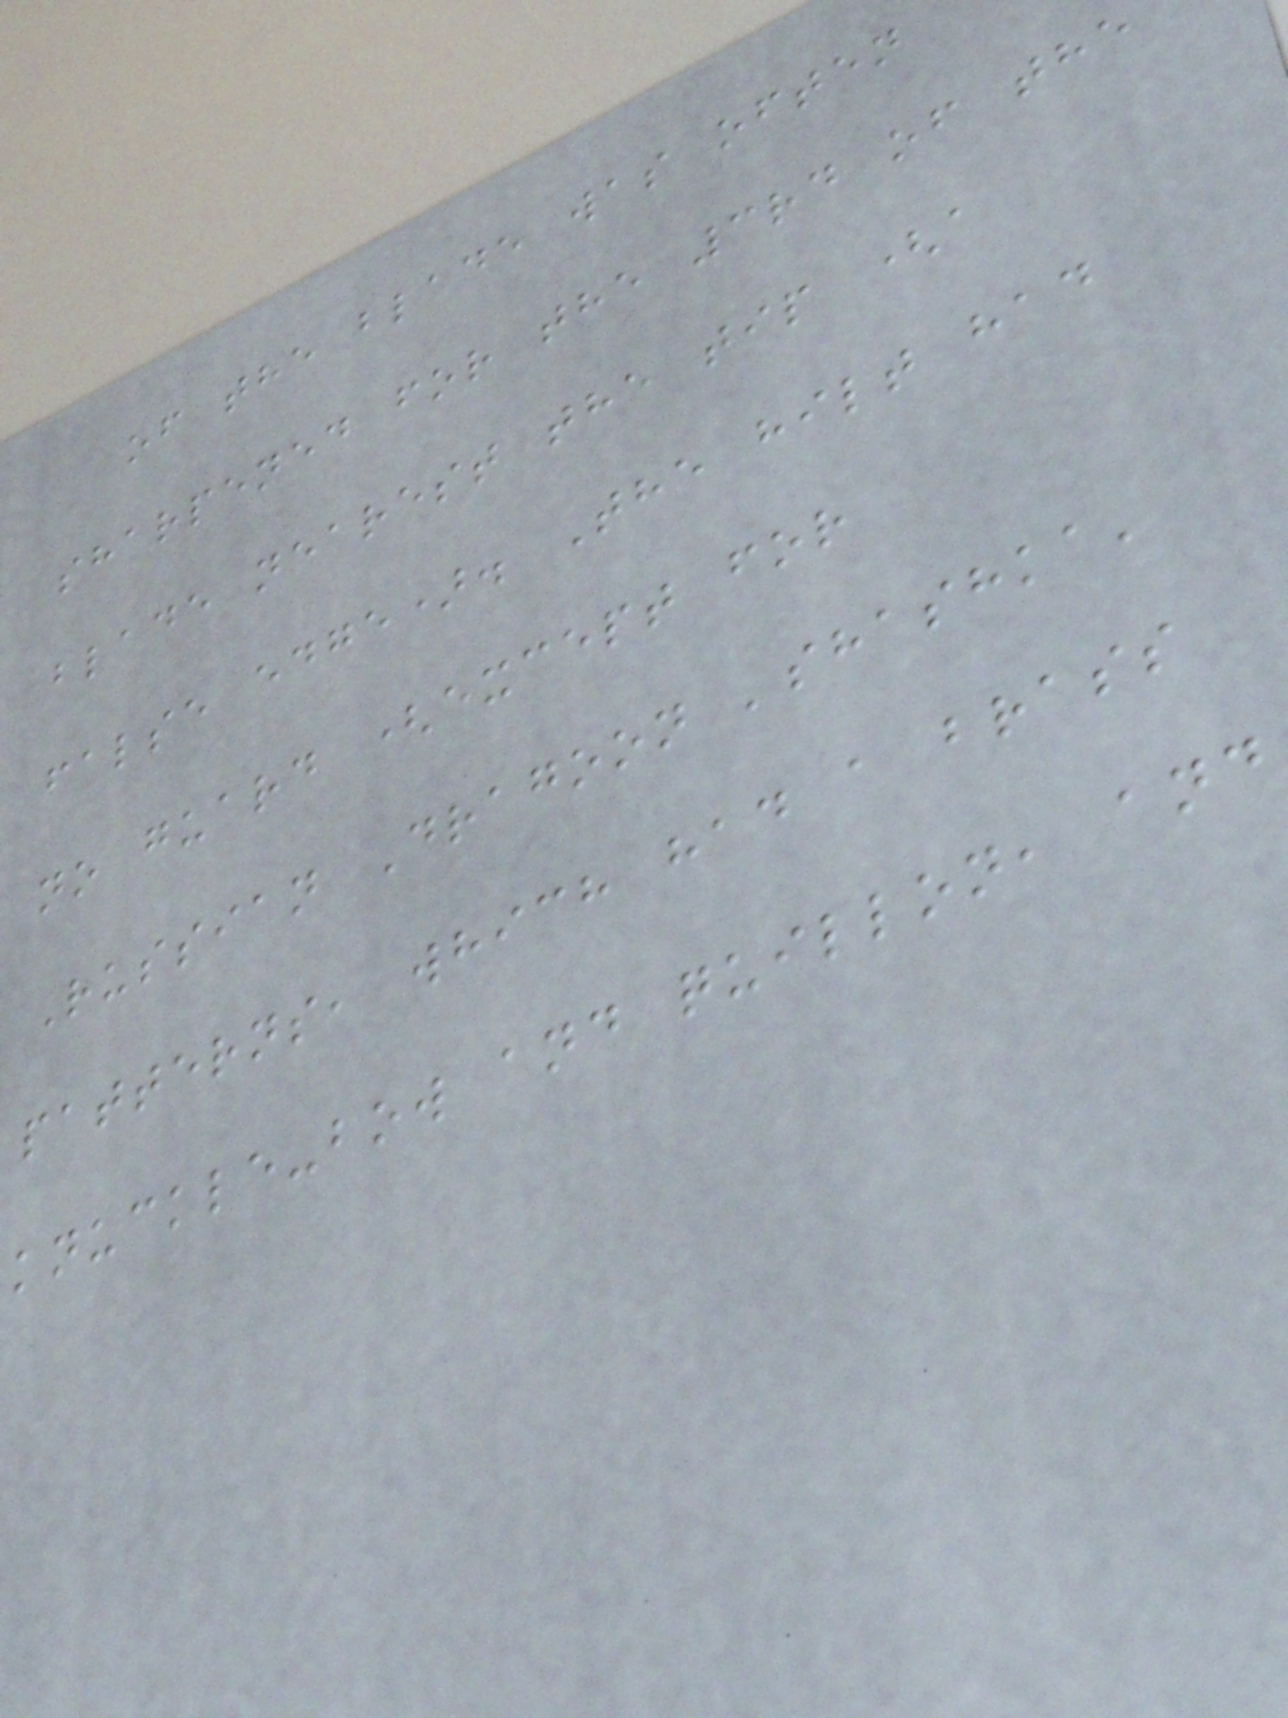of the blade was often
sharpened for the 3rd of the
blade nearest the tip (a
false edge). The hilt had
no guard (except for
Russian Dragoon 'shashka'
patterns, which had a brass
knuckle-bow and quillon, and
